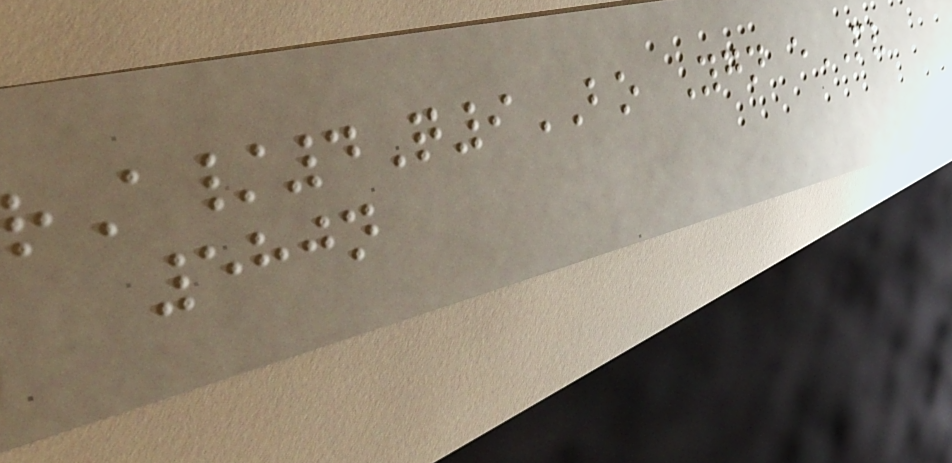rA/4Q9BO Ygn ePV
580n
